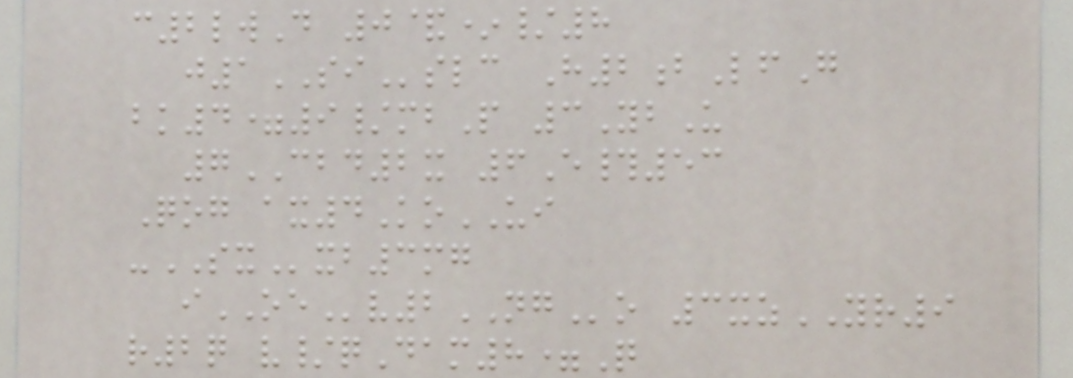c2lwD 0&*/8
j1SIslc H2bLfG
bk4=9/mbP 3YbU
7CBD2x 6E#53
Qog ax4KoUI
-SXxb3mg
iOEv2NGo 3xzYR9
r2q v/qDam8=Q
